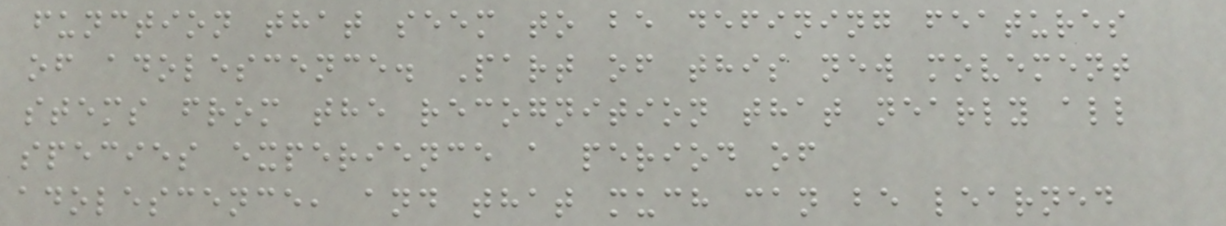function that seem to be defining features
of adolescence. Part of this new movement
stems from the recognition that nearly all
species experience a period of
adolescence, and that much can be learned
